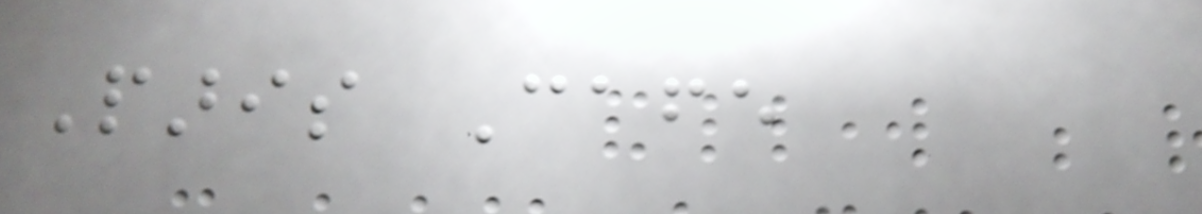Paris Cafe
